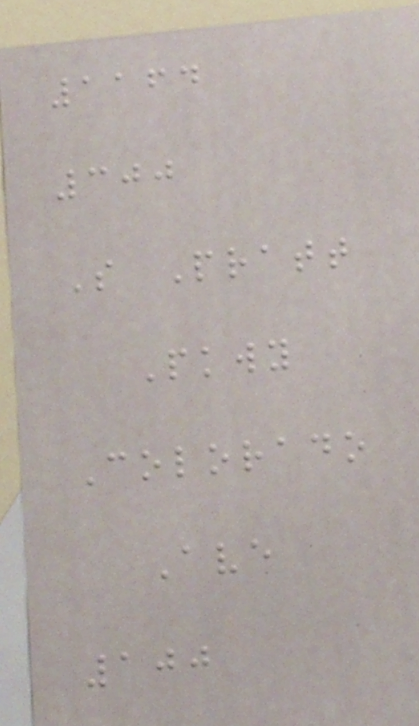1164
300
S Pratt
Pkwy
Colorado
Ave
100
